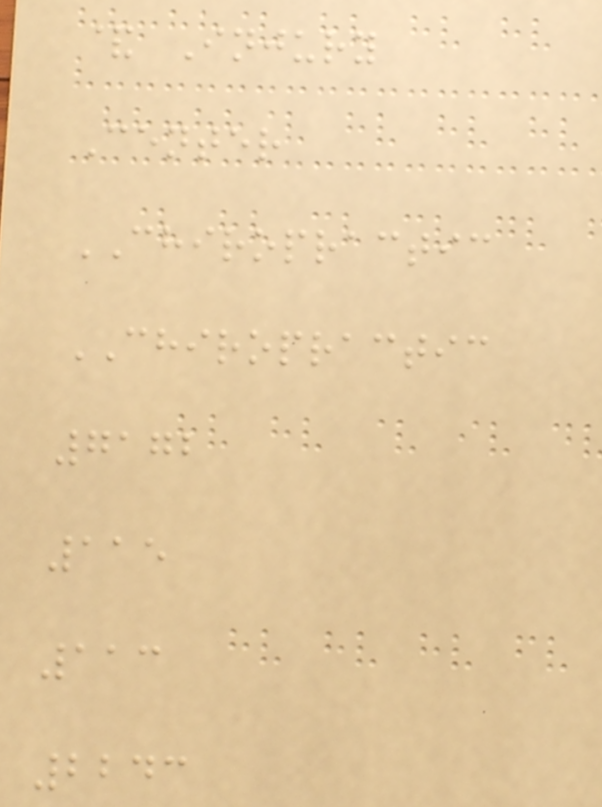& Injury
Center
CHIROPRACTIC
CHIROPRACTIC
7172
115
113
2243
